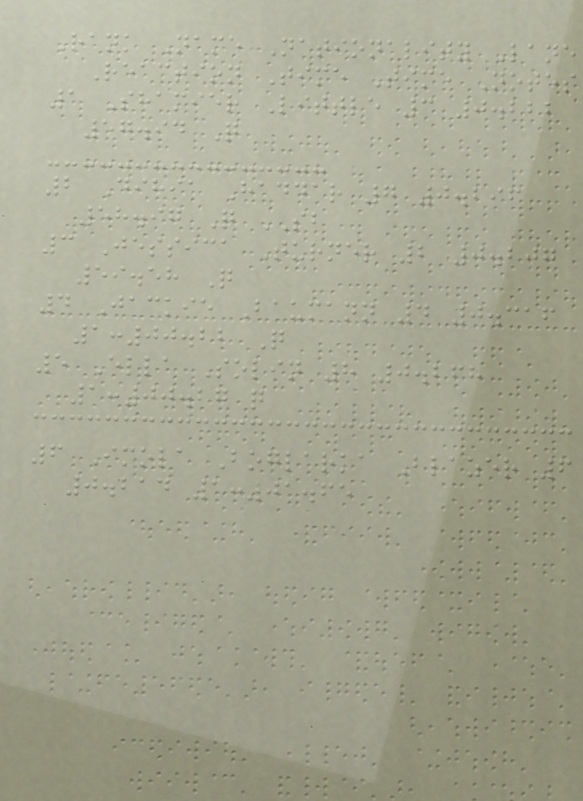Rank Name Nationality Lane
Reaction Time Time Notes
1 Shamier Little 3 0.222
57.94 Q
2 Dihia Haddar 7 0.296
58.97 Q SB
3 Jessica Turner 2 0.207
59.58 Q
4 Jackie Baumann 4 0.316
1:00.22 Q
5 Ella Solin 8 0.268
1:00.27 q
6 Imola Boglarka Blazer 6
0.214 1:01.65
